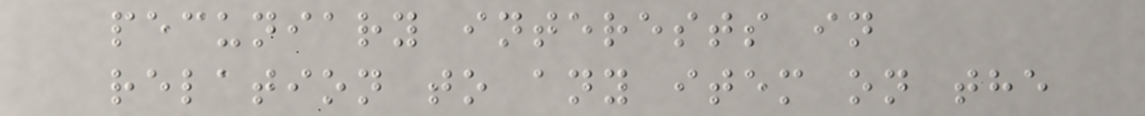pecuniary interests in
relation to any item on the
